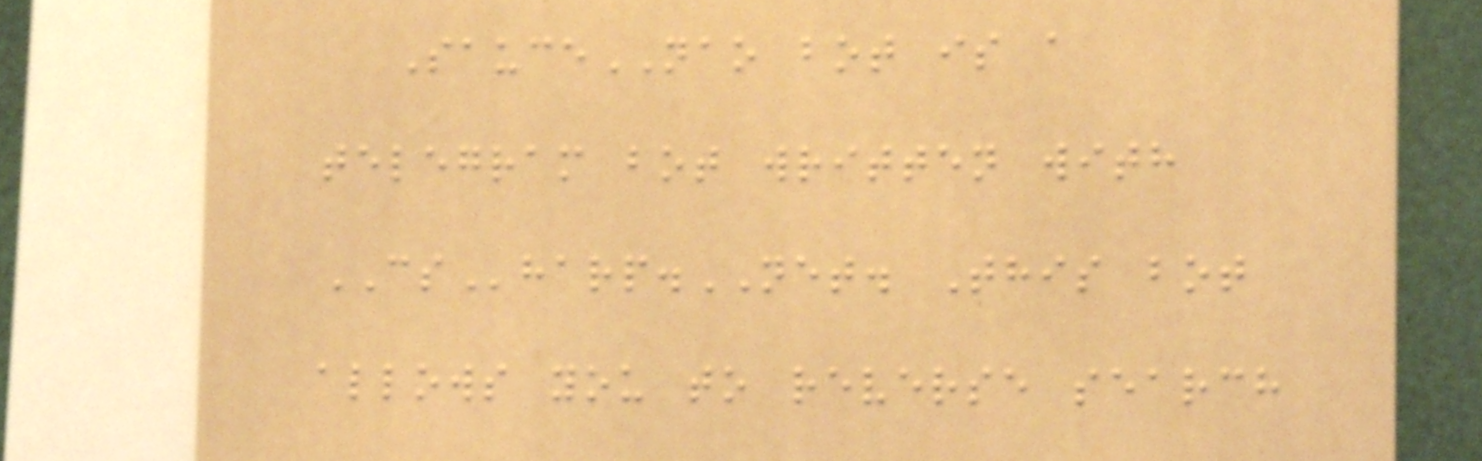SauceNAO bot is a
telegram bot written with
CSharp.NET. This bot
allows you to reverse search
